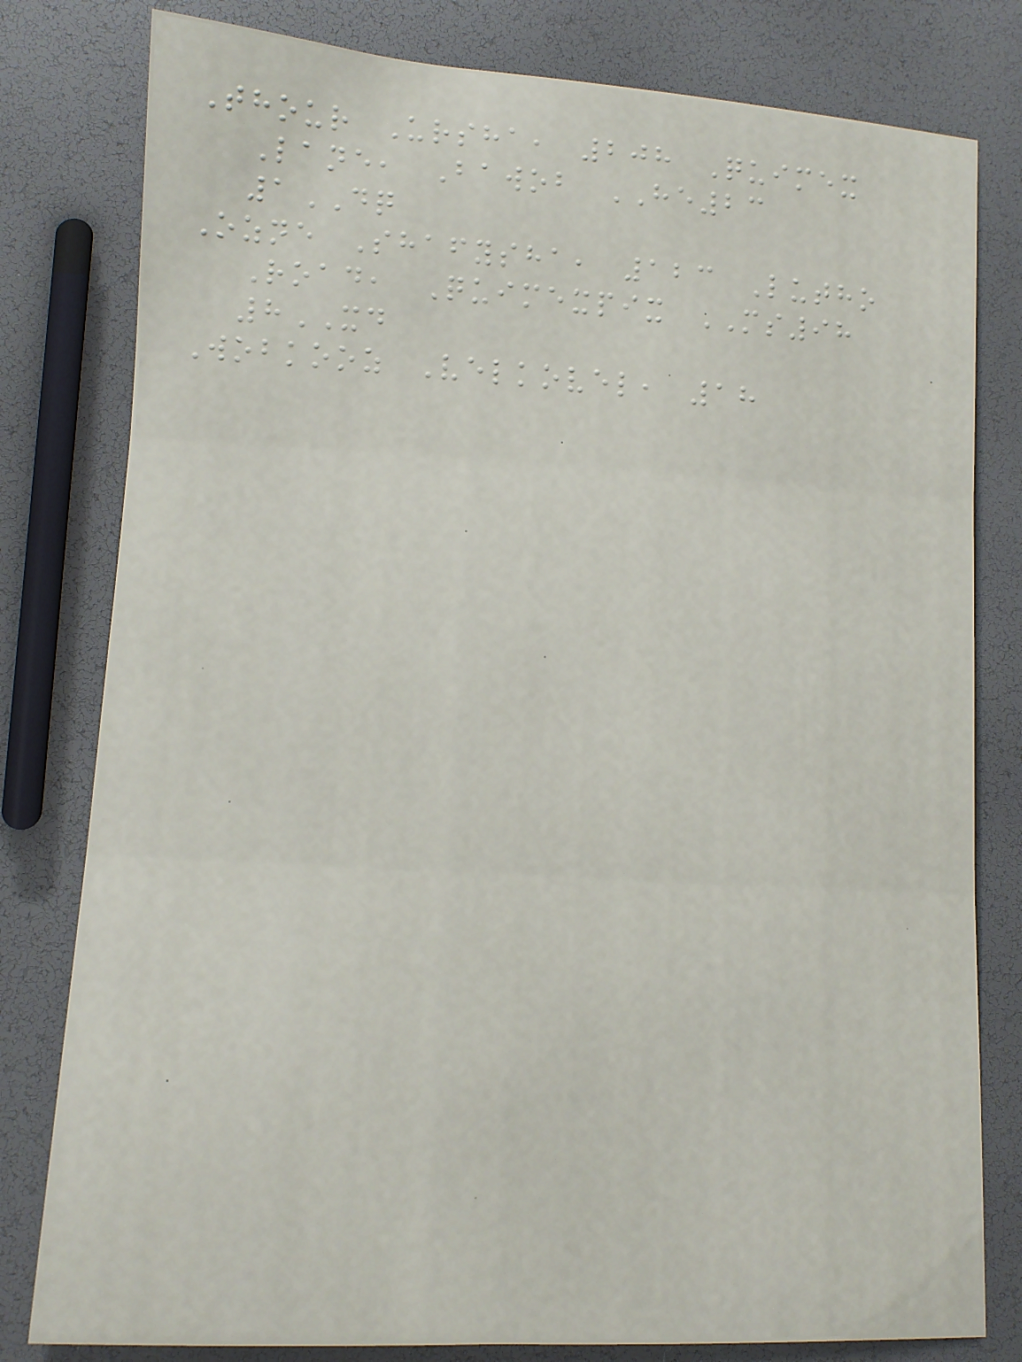Thour Ursha, 208 Quimex
Lane, Bawob HE23
1DQ
Ozne Shafysha, 123 Lutho
Road, Quimexpix MS98
8XD
Wobkooz Velkovel, 18
